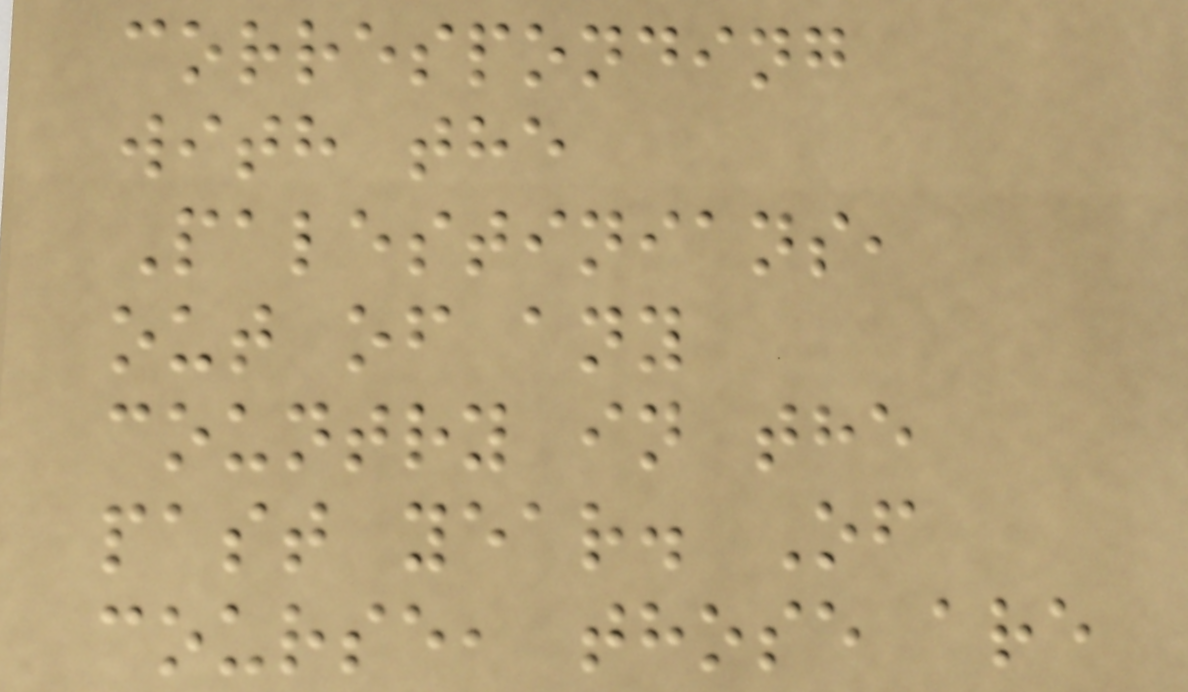corresponding
with the
Palestinians,
out of any
country in the
past year. Of
course, those are
